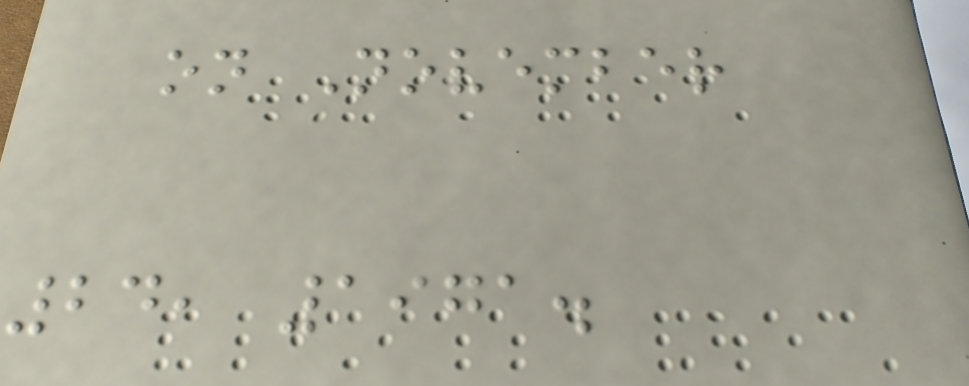on November
24, 1971.
